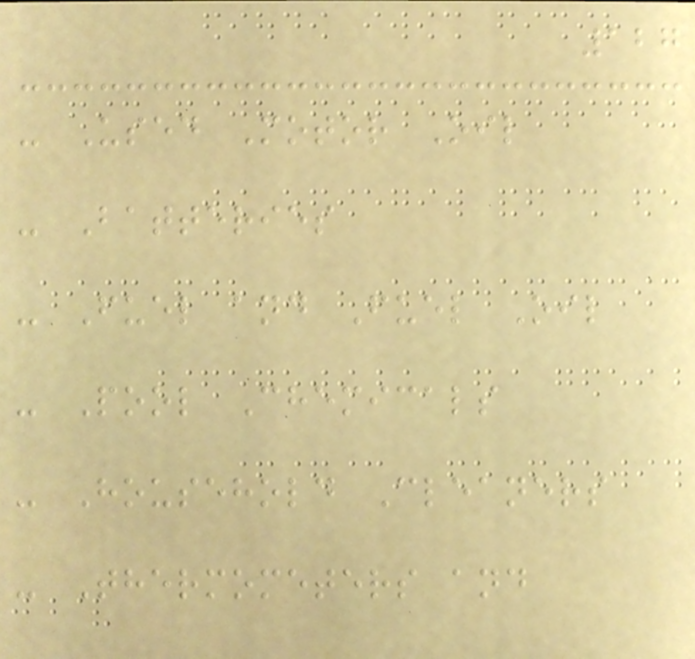127
- Used Motor Oil
- Batteries
- Fuel and Fuel Oil
- Pool Chemicals
- Household Cleaners
- Thermometers and
